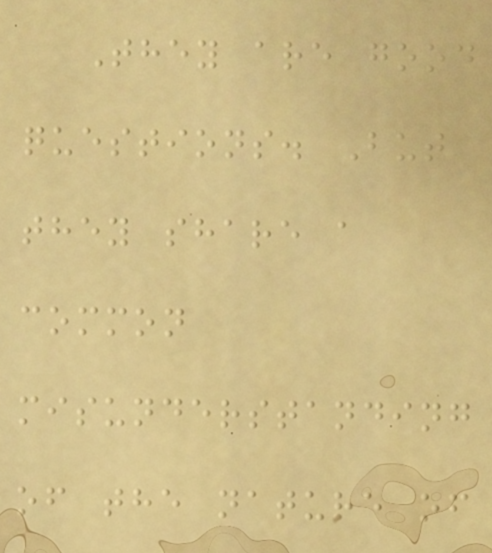They are good
questions. But
they share a
common
misunderstanding
of the nature of
